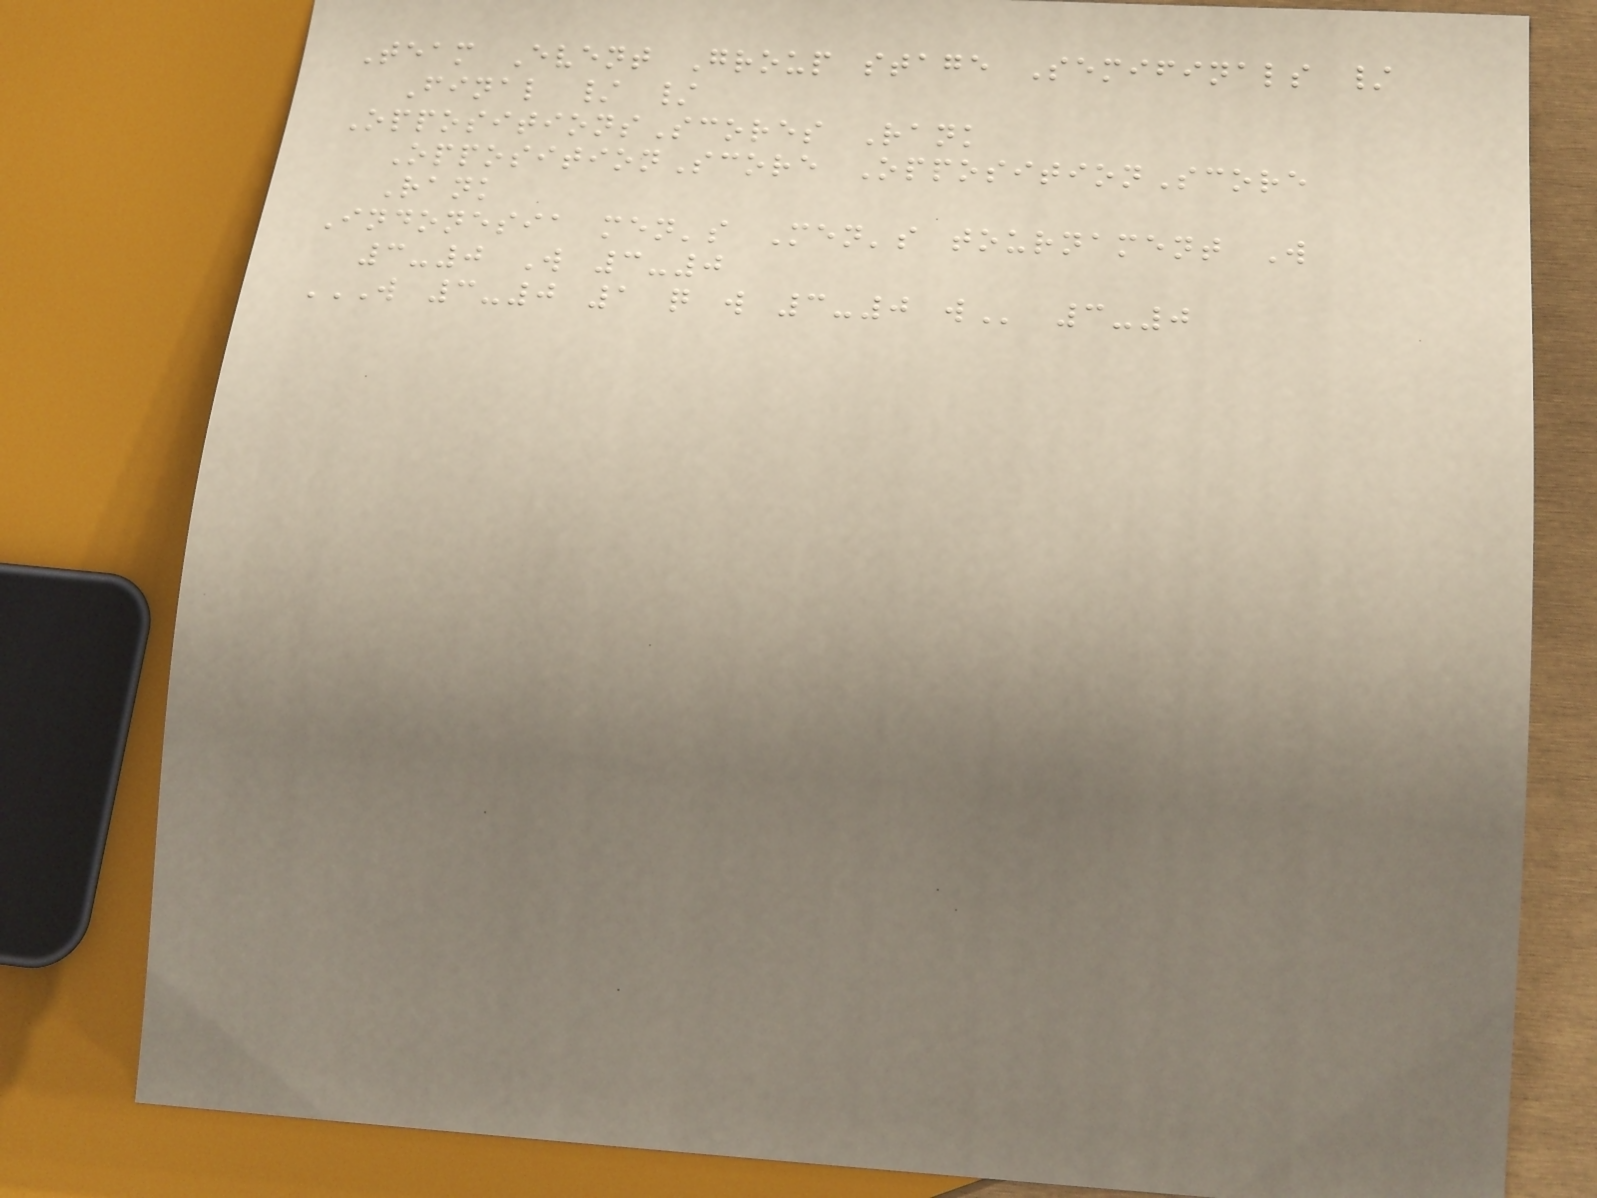Team Event Group stage Semifinals /
Final / /
OppositionsScores Rank
OppositionScore OppositionScore
Rank
Indonesia men's Men's tournament W
3-0 W 3-0
W 3-0 1 Q W 3-0 W 3-0
